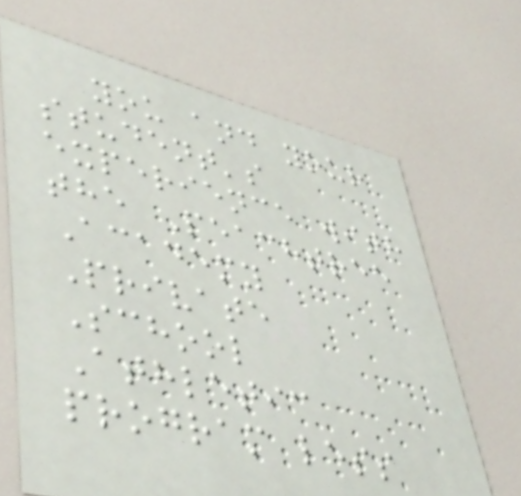you and your
student's
experience with
the Peachtree
Academy
Private
School
Athletic
program less
